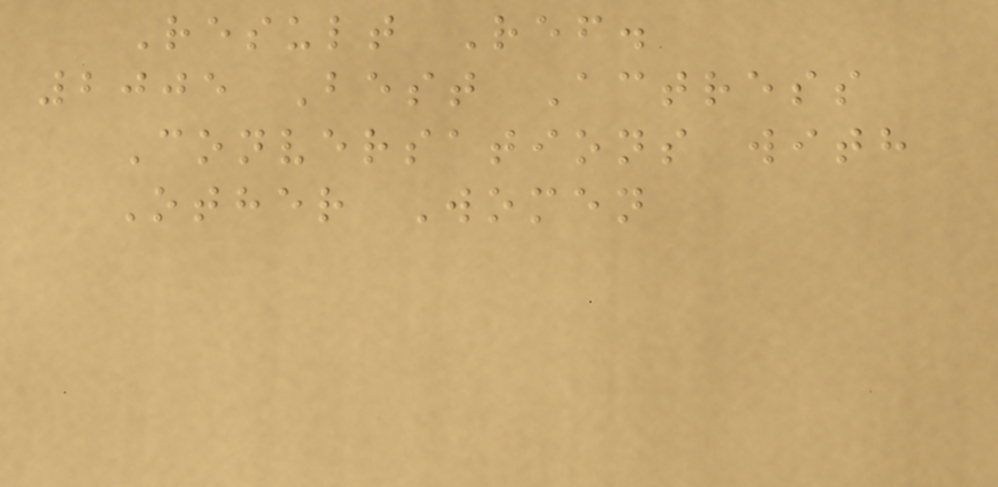Result Ref.
2005 Best Actress
Conversations with
Other Women
